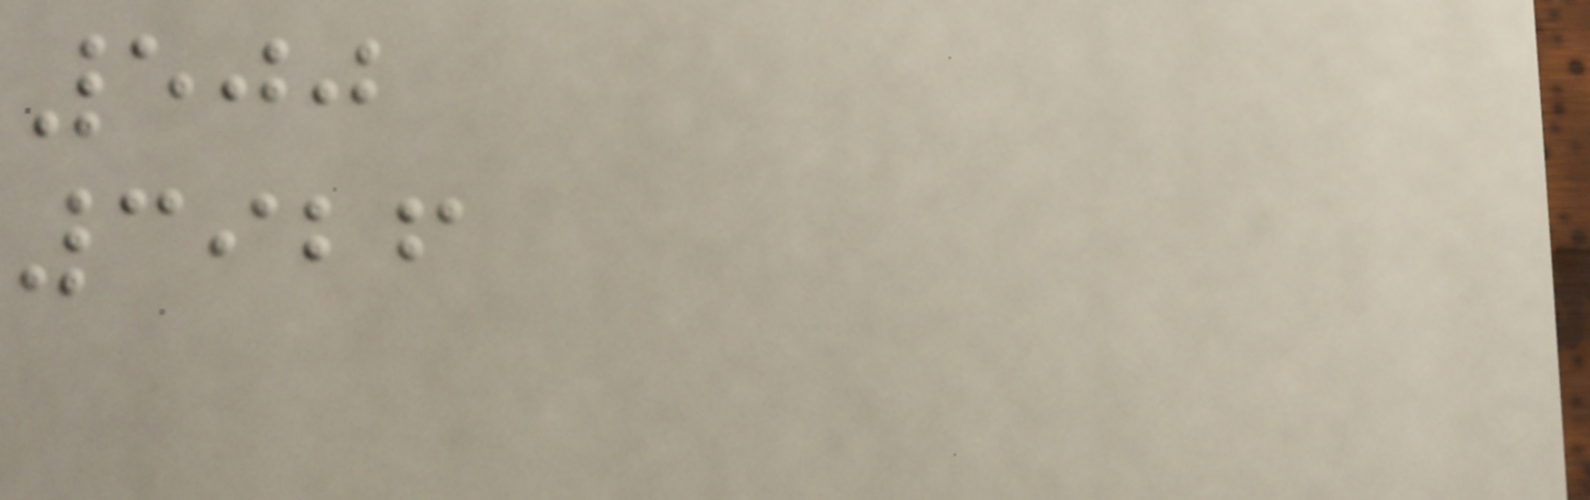500
3926
